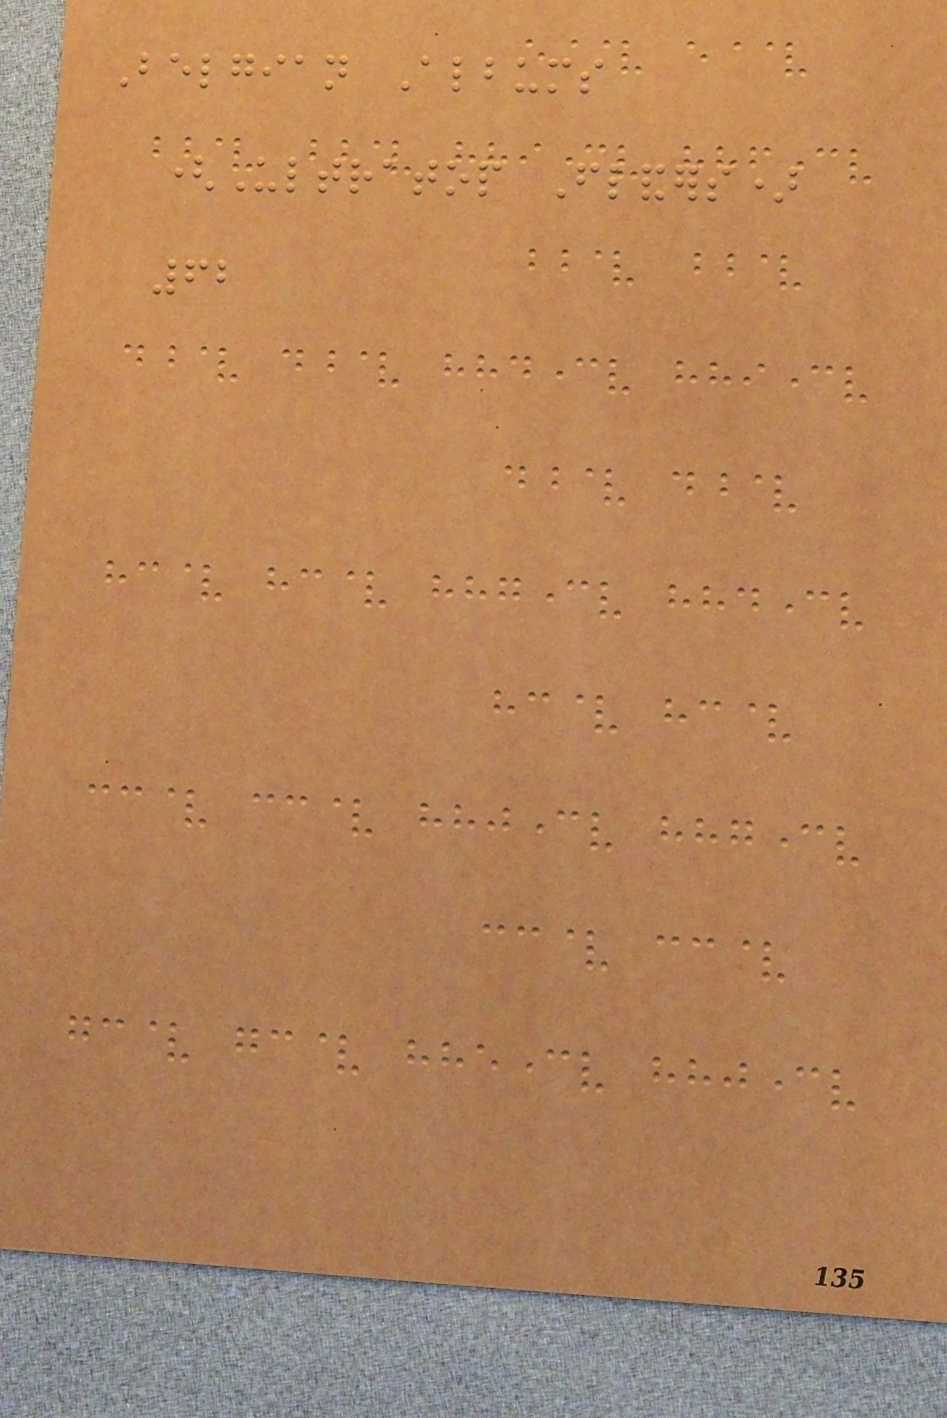Belgian Albums
(Ultratop Flanders)
62
